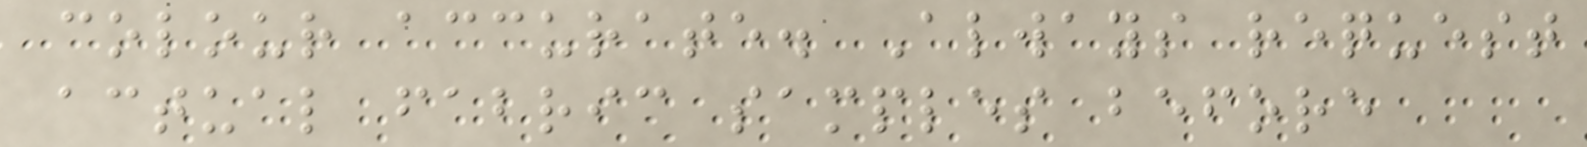colour accurate. Always request
actual fabric samples before
